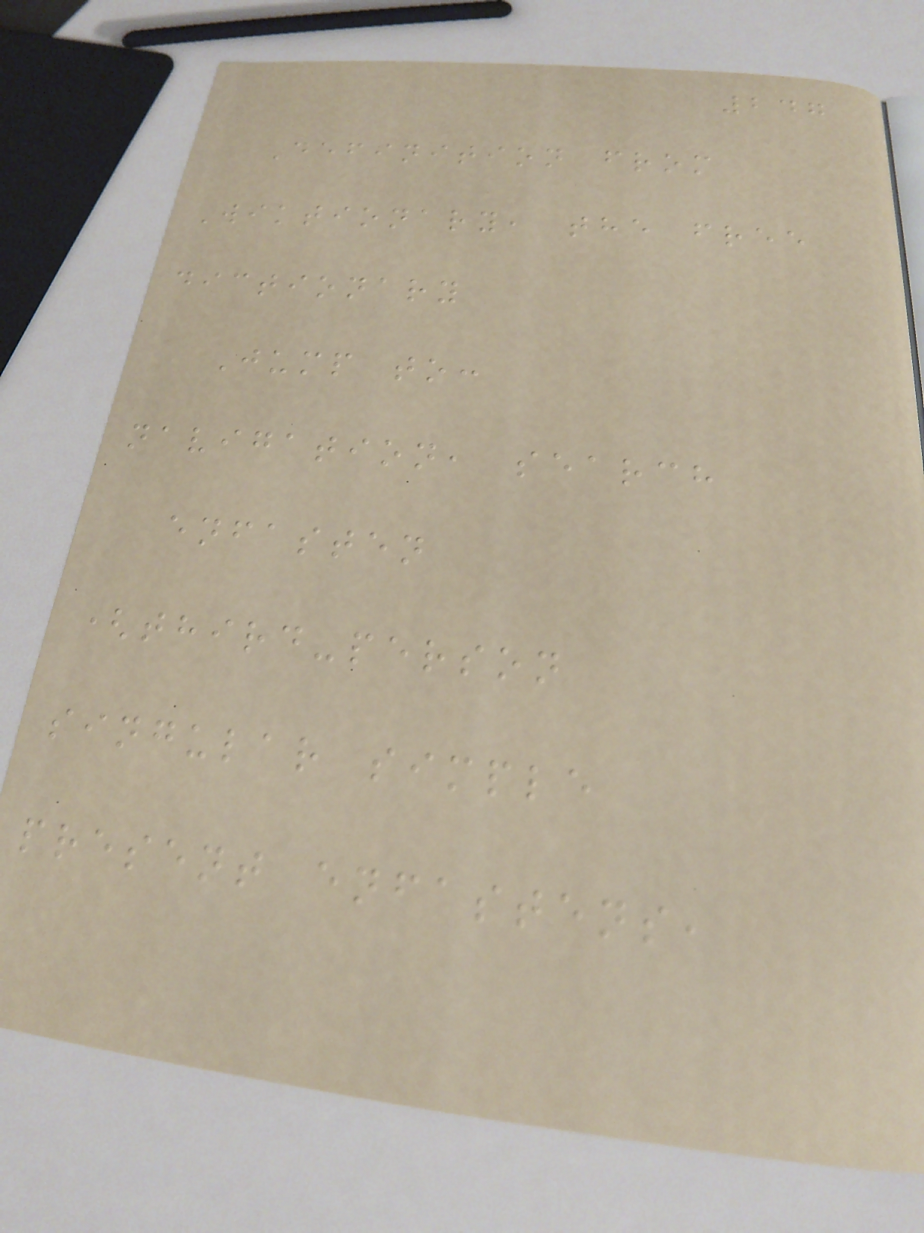247
Definition from
Wiktionary, the free
dictionary
Jump to:
navigation, search
enfasten
(third-person
singular simple
present enfastens,
